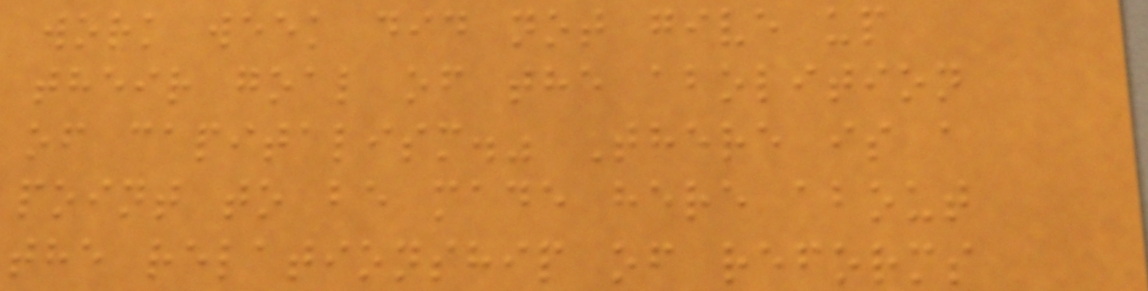work week did not give up
their goal of the abolition
of capitalism." There is a
point to be made here about
the relationship of reforms
